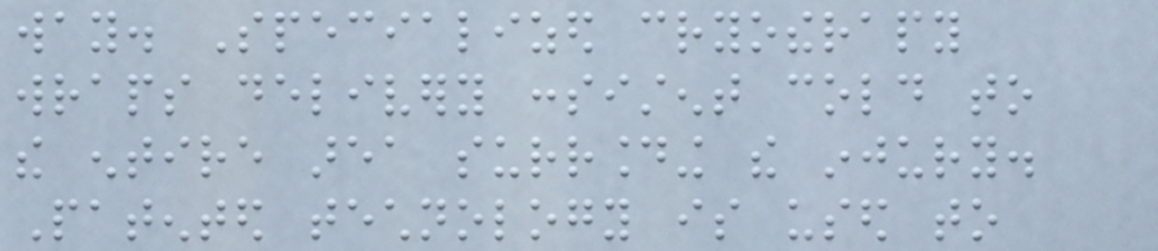way. Specialized cryotherapy
wraps delivery consistent cold to
the entire area surrounding the injury.
Patented technology is used to
